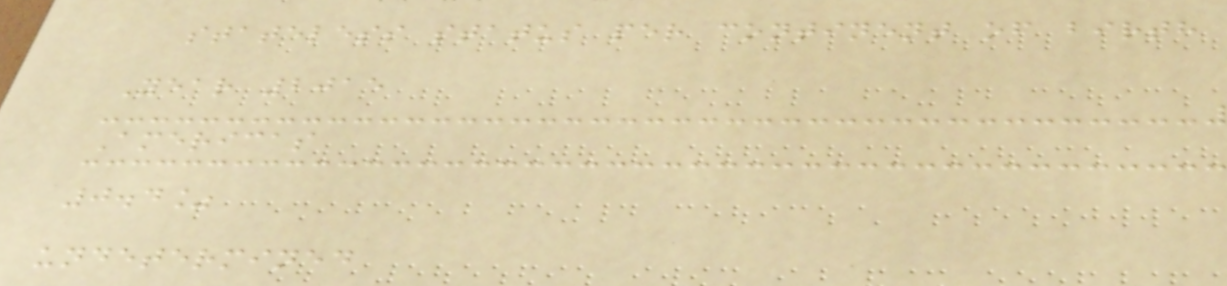stateless status per continent of birth
Year 2015
Americas
0.4%
undetermined
